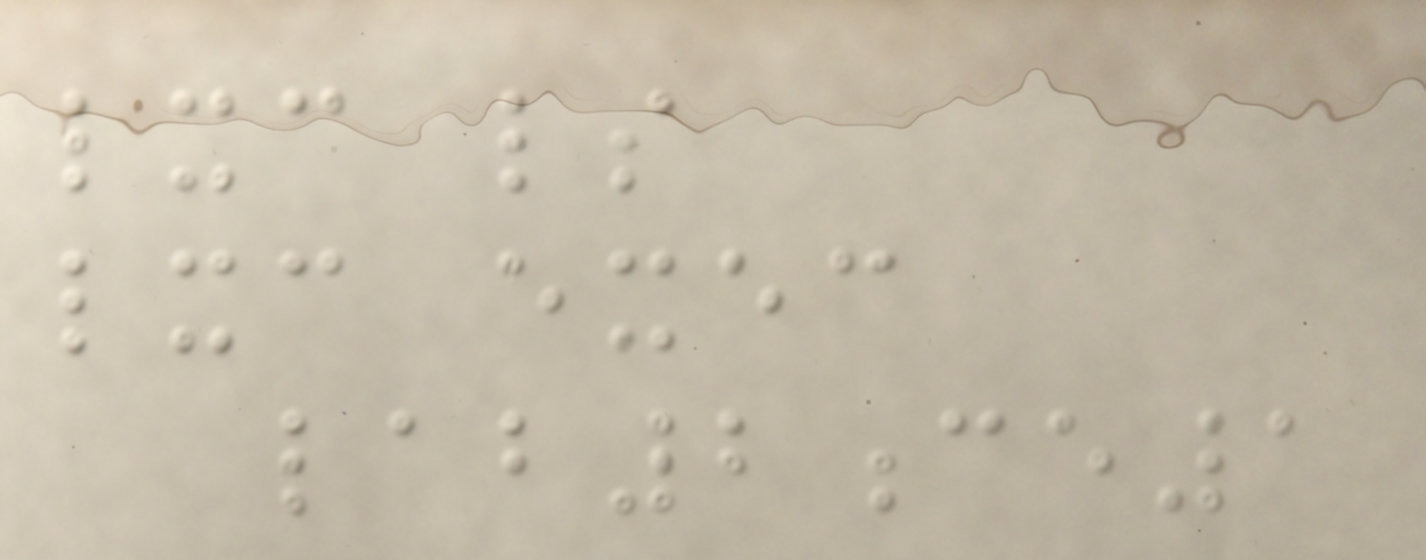lxc ls
lxc exec
lab2ce1
